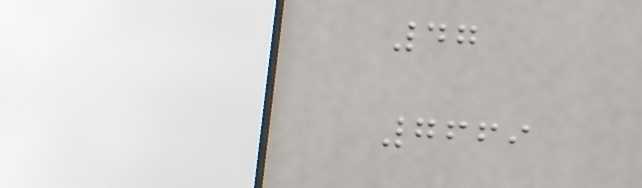47
7669
